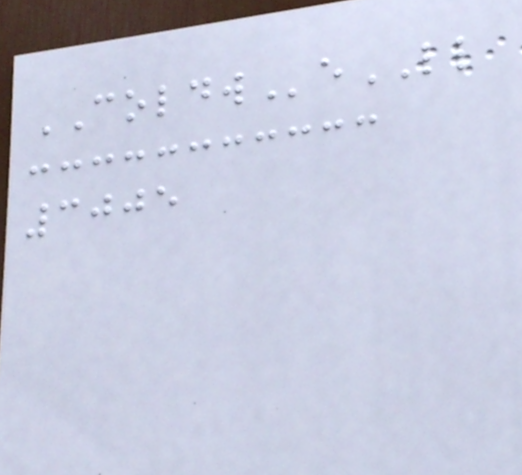COLDWeLL
3005
